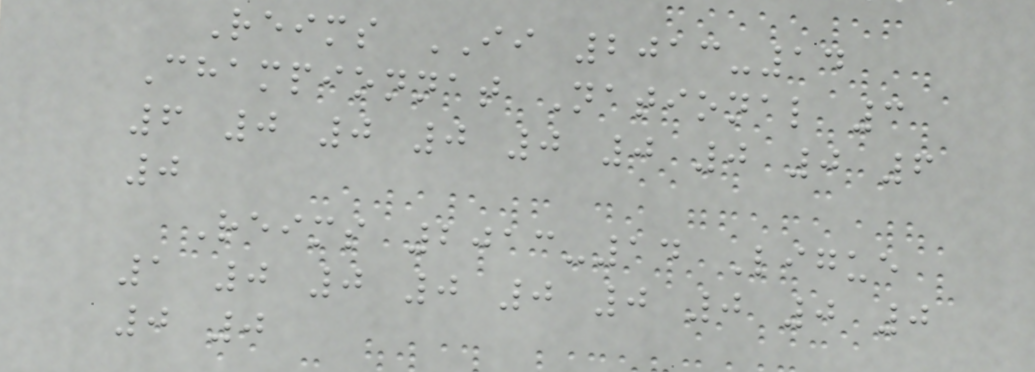Reims II 2013-14
Championnat National 3
6 0 0 0 0 0 0 0 6
0
Reims 2013-14 Ligue
1 0 0 0 0 0 0 0 0
0 0
